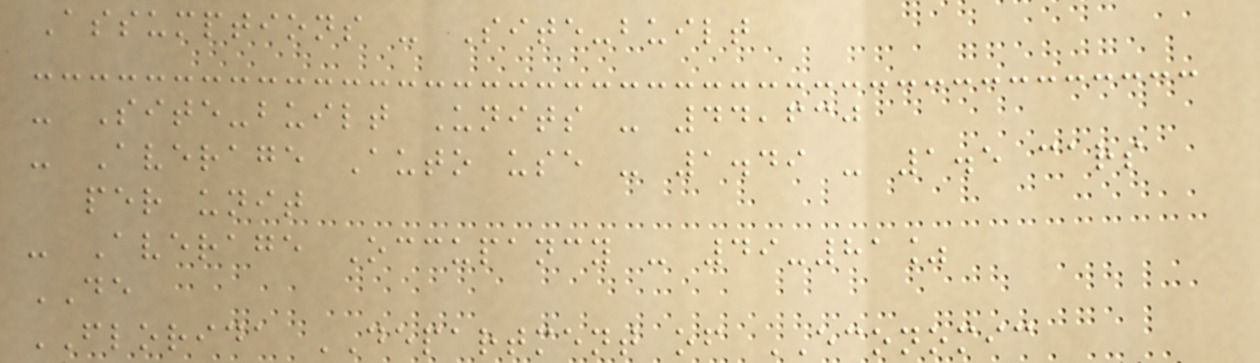Assumptions - Site-built
- Site-built Units - 44,630
- Average Auto use - 1.49 - 1.5 cars
per unit
- Average Occupancy - 49-81%
DE
FLORIDA DEPARTMENT of ECONOMIC
